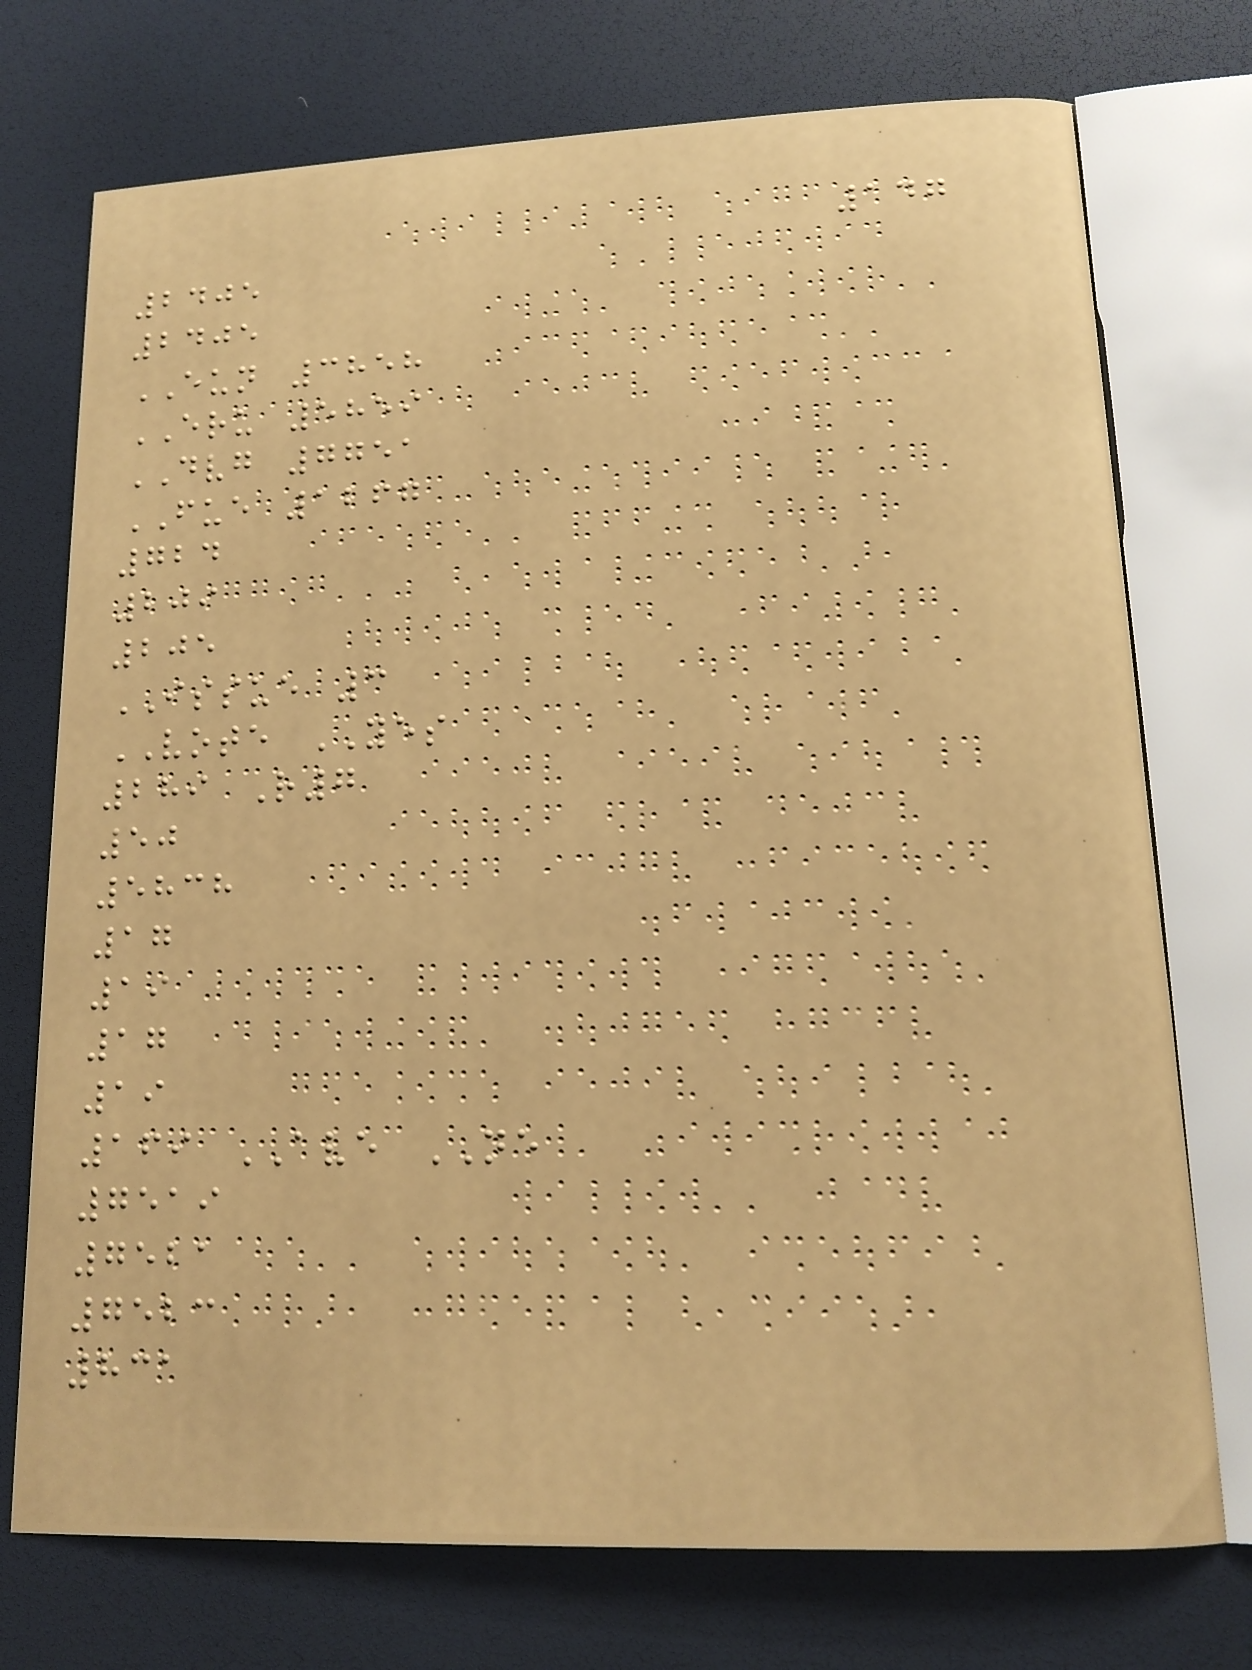147
2405
2405
EUN 3858
ERU 5859
DVG 7751
FUE 1267
724
209
205
ISSUE 3
VOTE YES
289 R7
50
5838
17
19
17
19
169 AVE NE
7519
7521
7523
831
